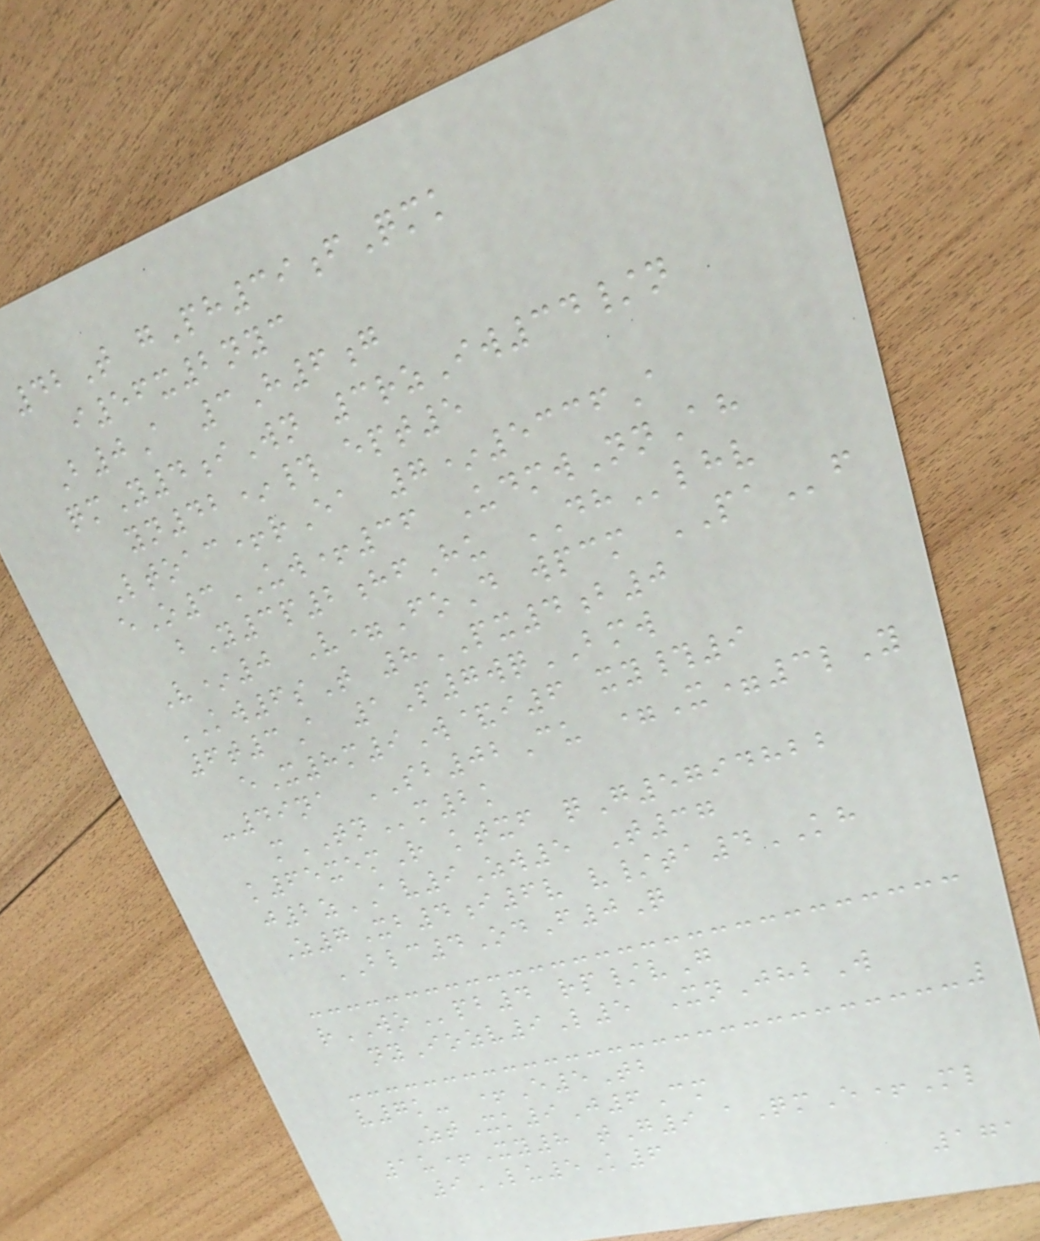42T gPh39fQmk
i56x2nyc
B0A 3H6g
qmY4iWn 3rzIw34/n
yn42*# ept5
Ltoac+rEa 7*5336A
eO3UW+36 UdmwNnAh
bY3p2hfHu DHlhv
V*0 V=FoD wpcm PAf
KW6sT 8PX4b0
6t3A 1P7wqBMW
eX8m9W&i6 xy#9
-49na SB02Cu =X=3lY
mTNm2k
k65xemR ktxf qG5794822
j2zAV9Zw5 T37
Z7Xb4i6v v/ta4KH
BLC4OdF0Q
rWOpb4 rp/vG
nyIozv9L5 XnJhbW
v7k- +E5Tb
ZtXk9J6Cm
1u+Xy8 tG9 aQmE+Ml
9LU5K6
171
